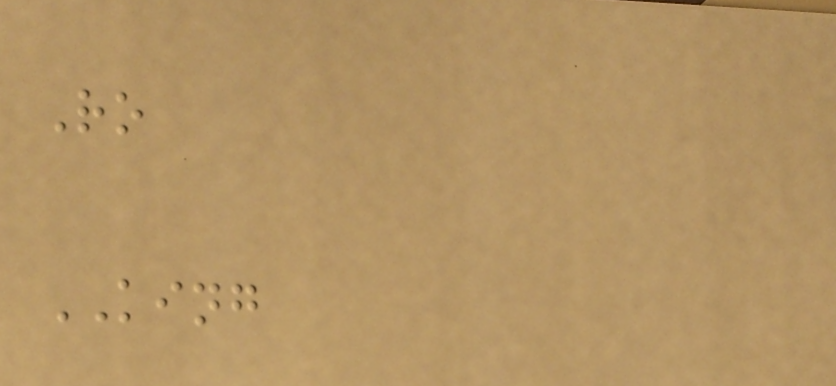Ro
KING
